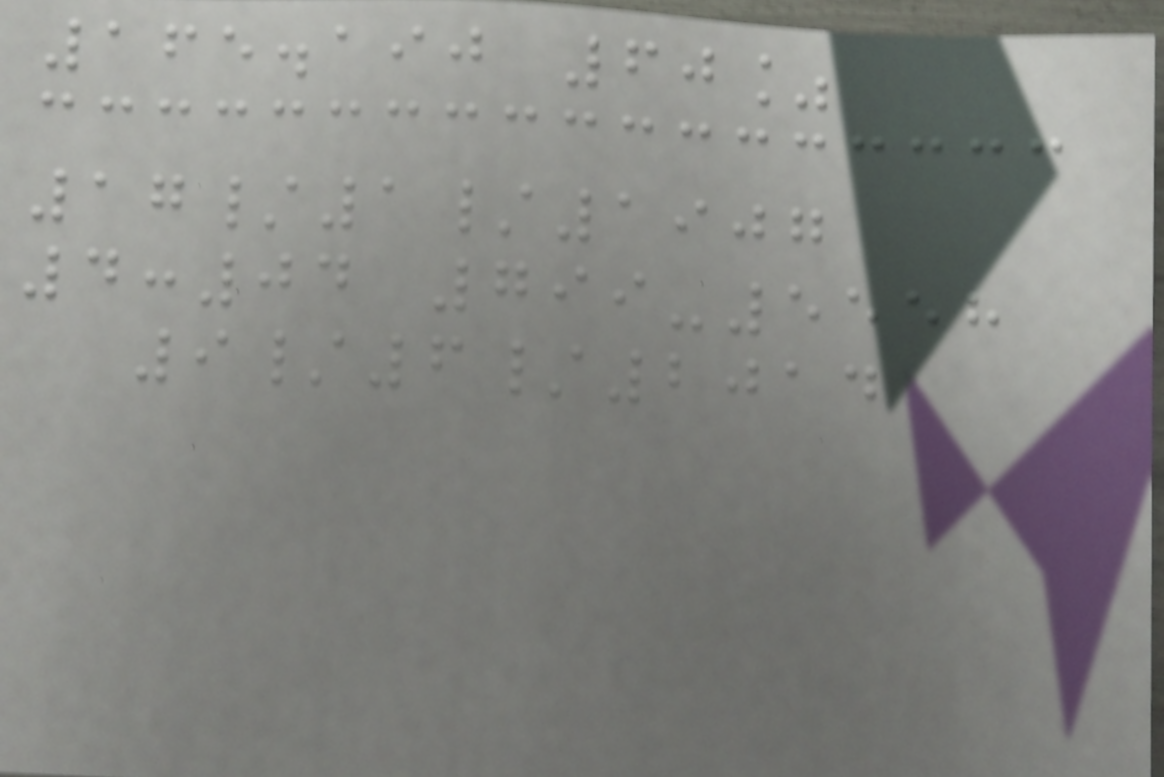165.190 60%
17/1/1907
4:04 799-5558
9/6/2014
